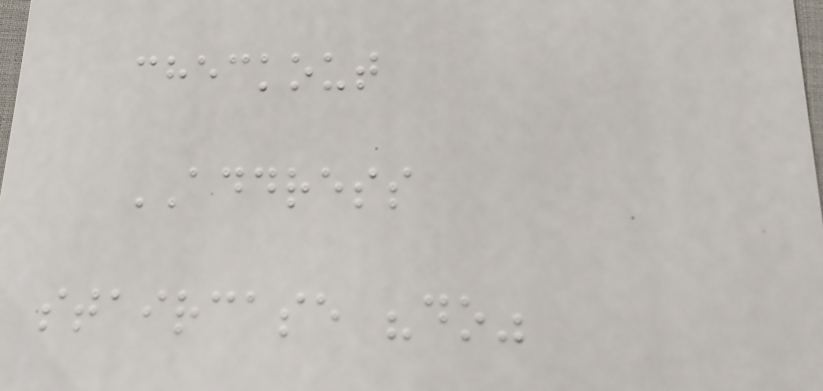checkout
ADDRESS
staircase "do"
